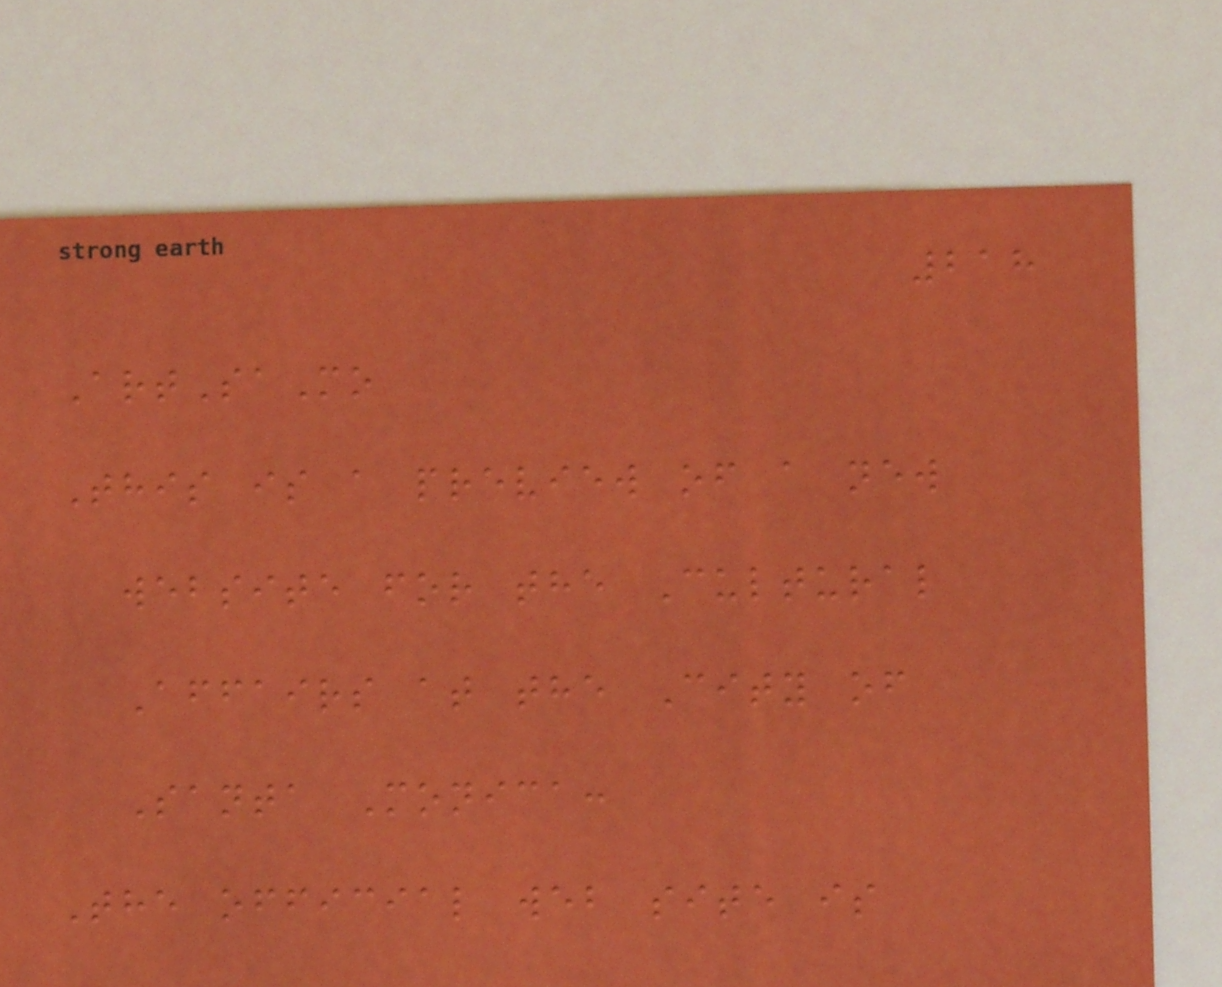218
ArtSaMo
This is a preview of a new
website for the Cultural
Affairs at the City of
Santa Monica:
The official web site is
